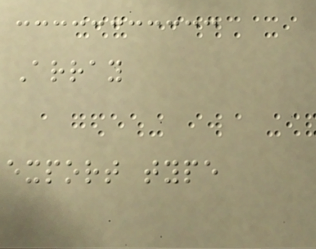Array
export type
